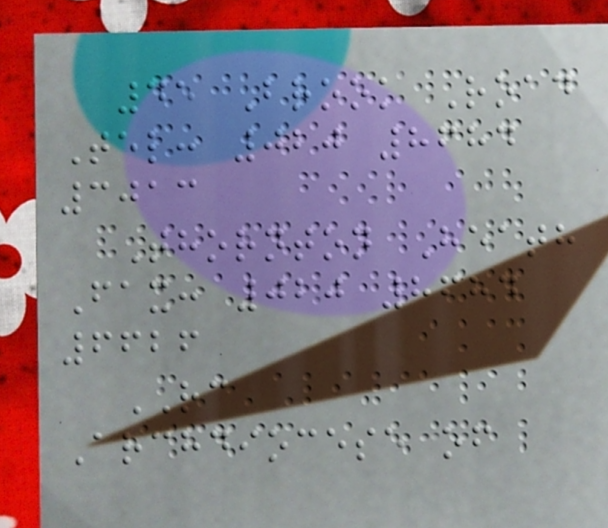45 Brook Road
Tel: 020 8684
3013
Thornton Heath
Fax: 020 8684
6626
RC
Archdiocese of
